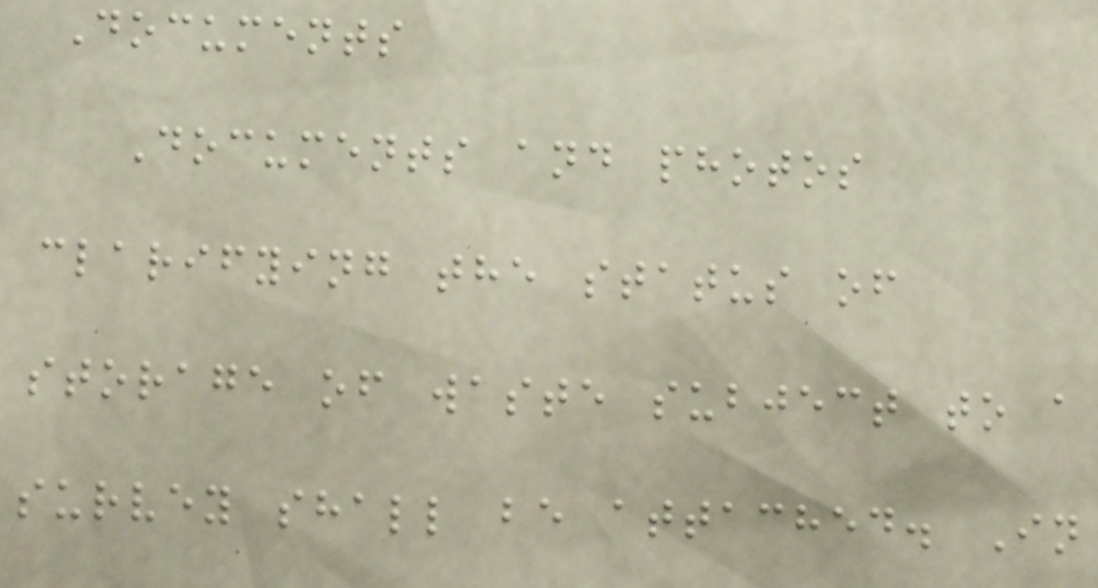Documents
Documents and photos
clarifying the status of
storage of waste subject to a
survey shall be attached. In
